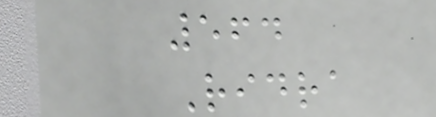564
Ridra
